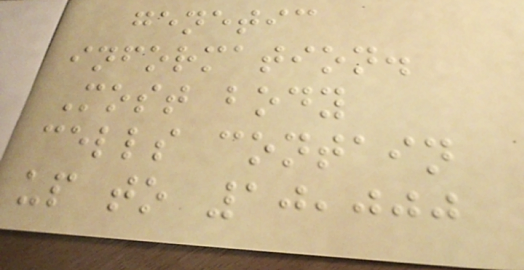genetic
information.
Most body
cells contain
up to 10,000
